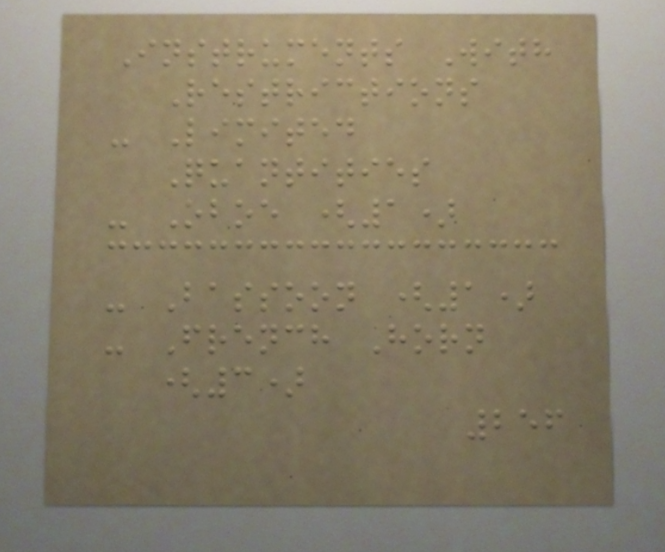Instruments With
Restrictions
- Limited
Quantities
- Oboe (1)
- Bassoon (1)
- French Horn
(3)
256
